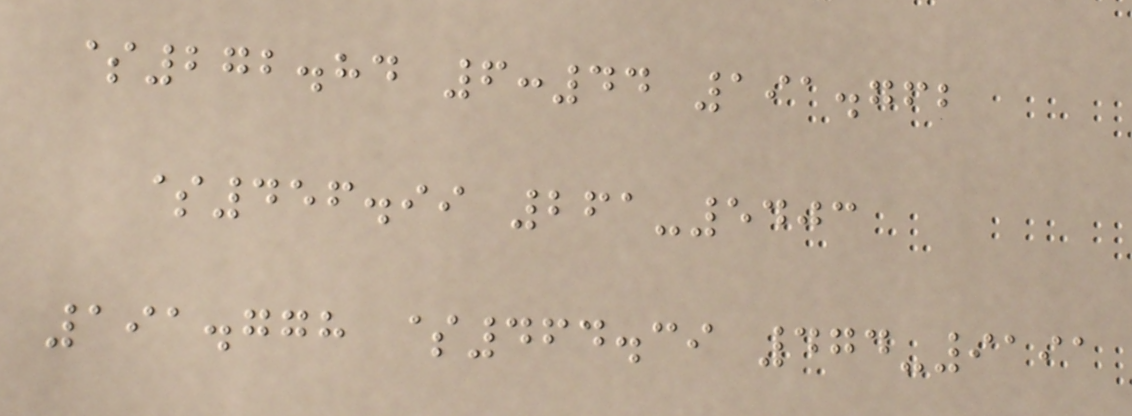$272.84 6:44 191.762
$456.99 261-5403
191.778 $464.39 474-9191
